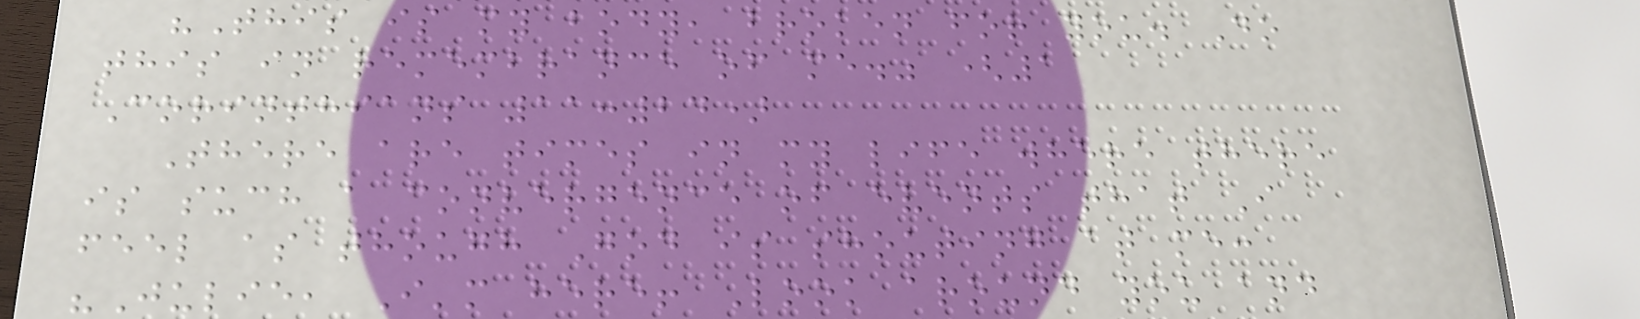"This is my body, broken for you. Do
this in remembrance of me." (1
Corinthians 11:24)
There are times in my life where there
is such a convergence of events that I
feel as though God is shouting at me:
"Julie, I'm here! Look around you and
